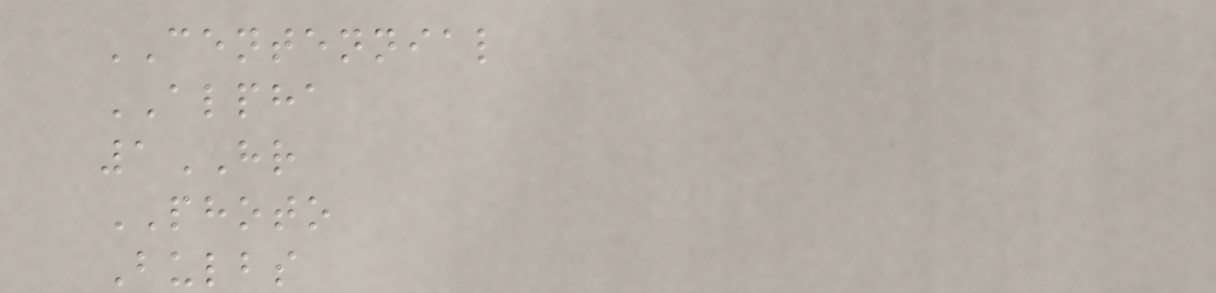CENTENNIAL
ALPHA
1HR
PHOTO
Bulbs
